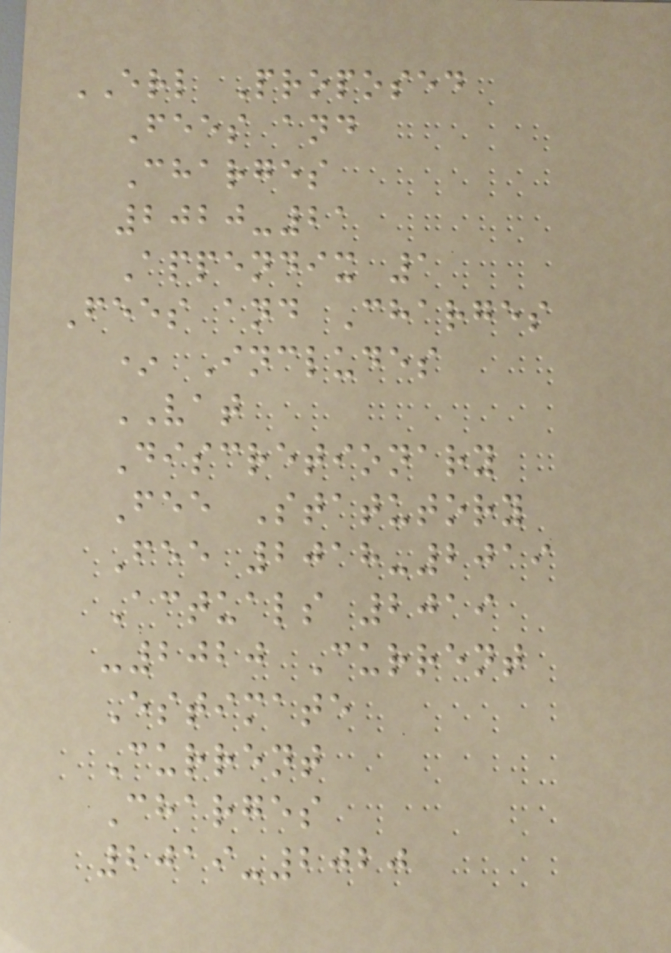ERL Proposed
Fees and
Charges
2020-21
Appendix 1
Fees and Charges
* Includes
VAT
Discretionary
Fee Statutory
Fee 2018-2019
Actuals 2019
-2020 Current
Estimate
Current
Charges
2019-2020
